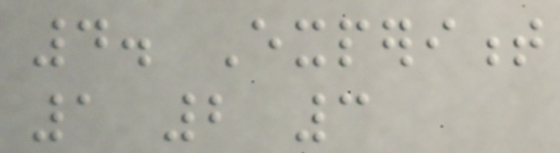4. Experiment
1 2 3
